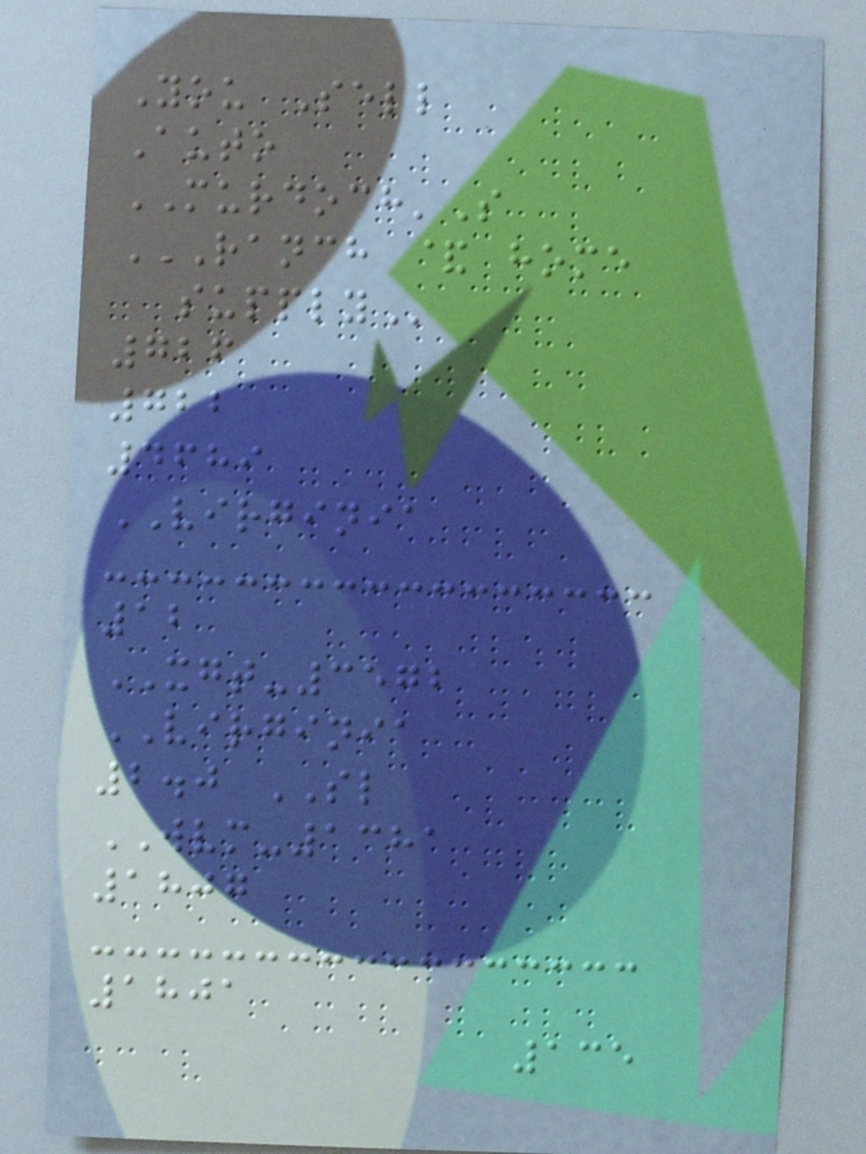You Sell
Auto
MURDOCH'S
RANCH & HOME
SUPPLY
726
722
4689
VIRGINIA
12
XGT-3572
VIRGINIA
2.0 SL
WVM-1381
1807
1801
135
